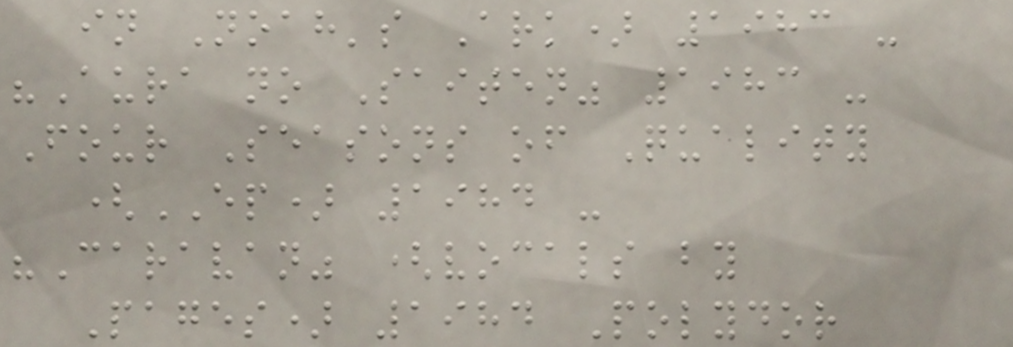in Noah's Ark) 1983 -
"Aura no Saiten" 1983 -
Four Seasons of Quality
(EP) 1984 -
"Caravan" (vocals by
Pages) 1984 Polydor
